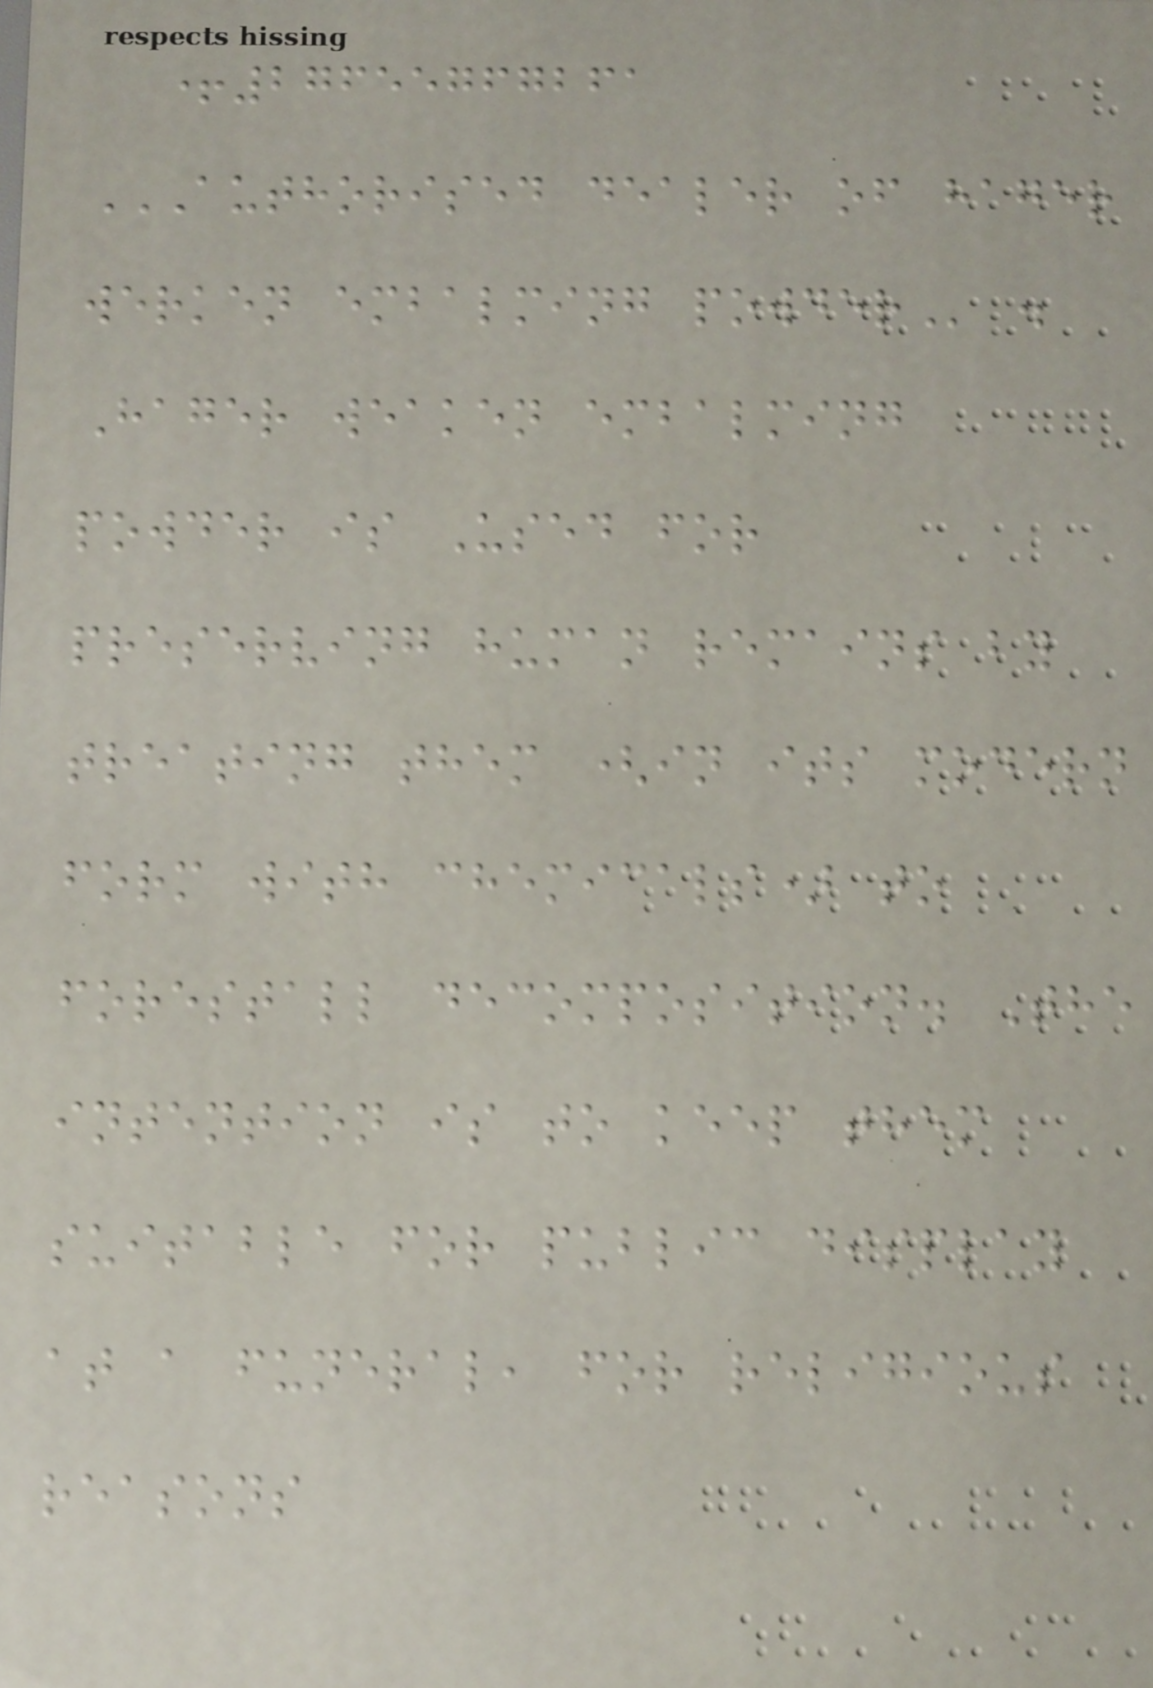+27655767261
AUTHORISED DEALER OF HAGER
WERKEN EMBALMING POWDER .
Hager weaken embalming
powder is Used for
preserving human remains by
treating them (in its modern
form with chemicals) to
forestall decomposition. The
intention is to keep them
suitable for public display
at a funeral, for religious
reasons
